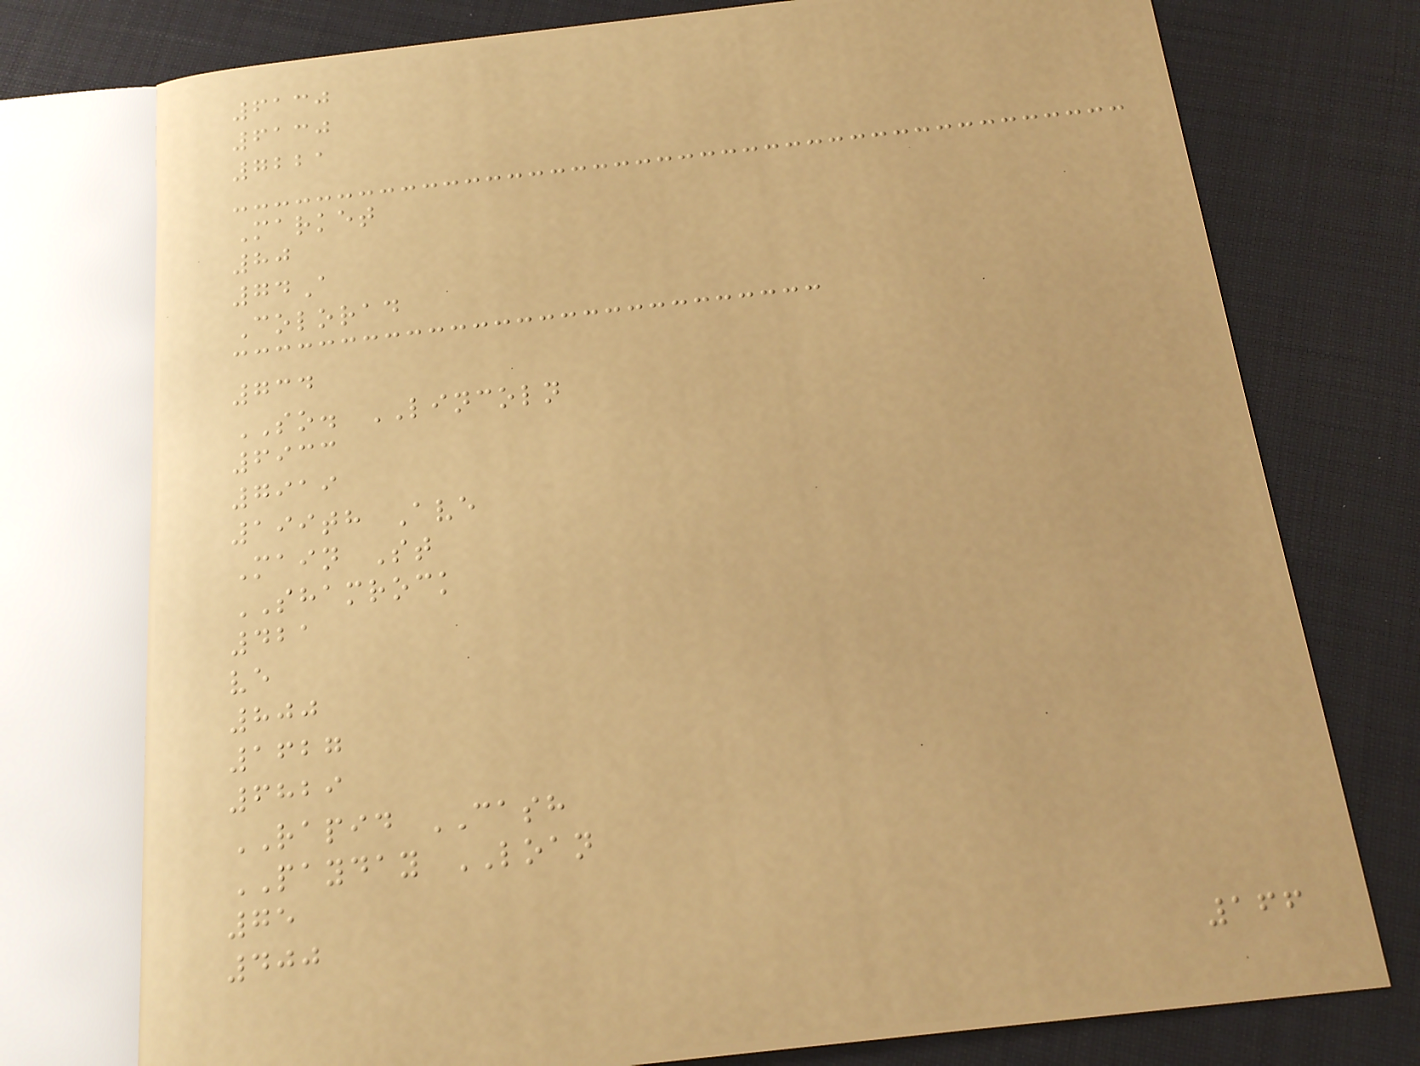6130
6130
7221
Market
80
74A
Colorad
734
SO. LINCOLN
6933
7919
199th Ave
Main St
SHAMROCK
421
ve
800
1627
6829
RAPID CASH
PAYDAY LOAN
75
400
166
